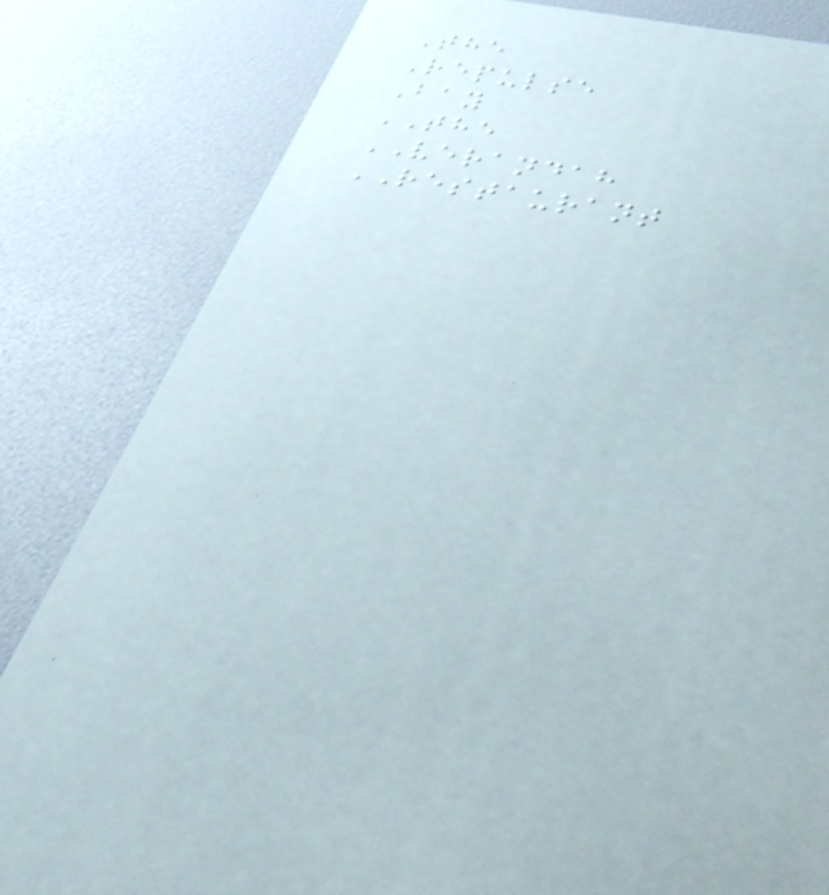The
Repulse
Bay
THE
VERANDAH
RESTAURANT
